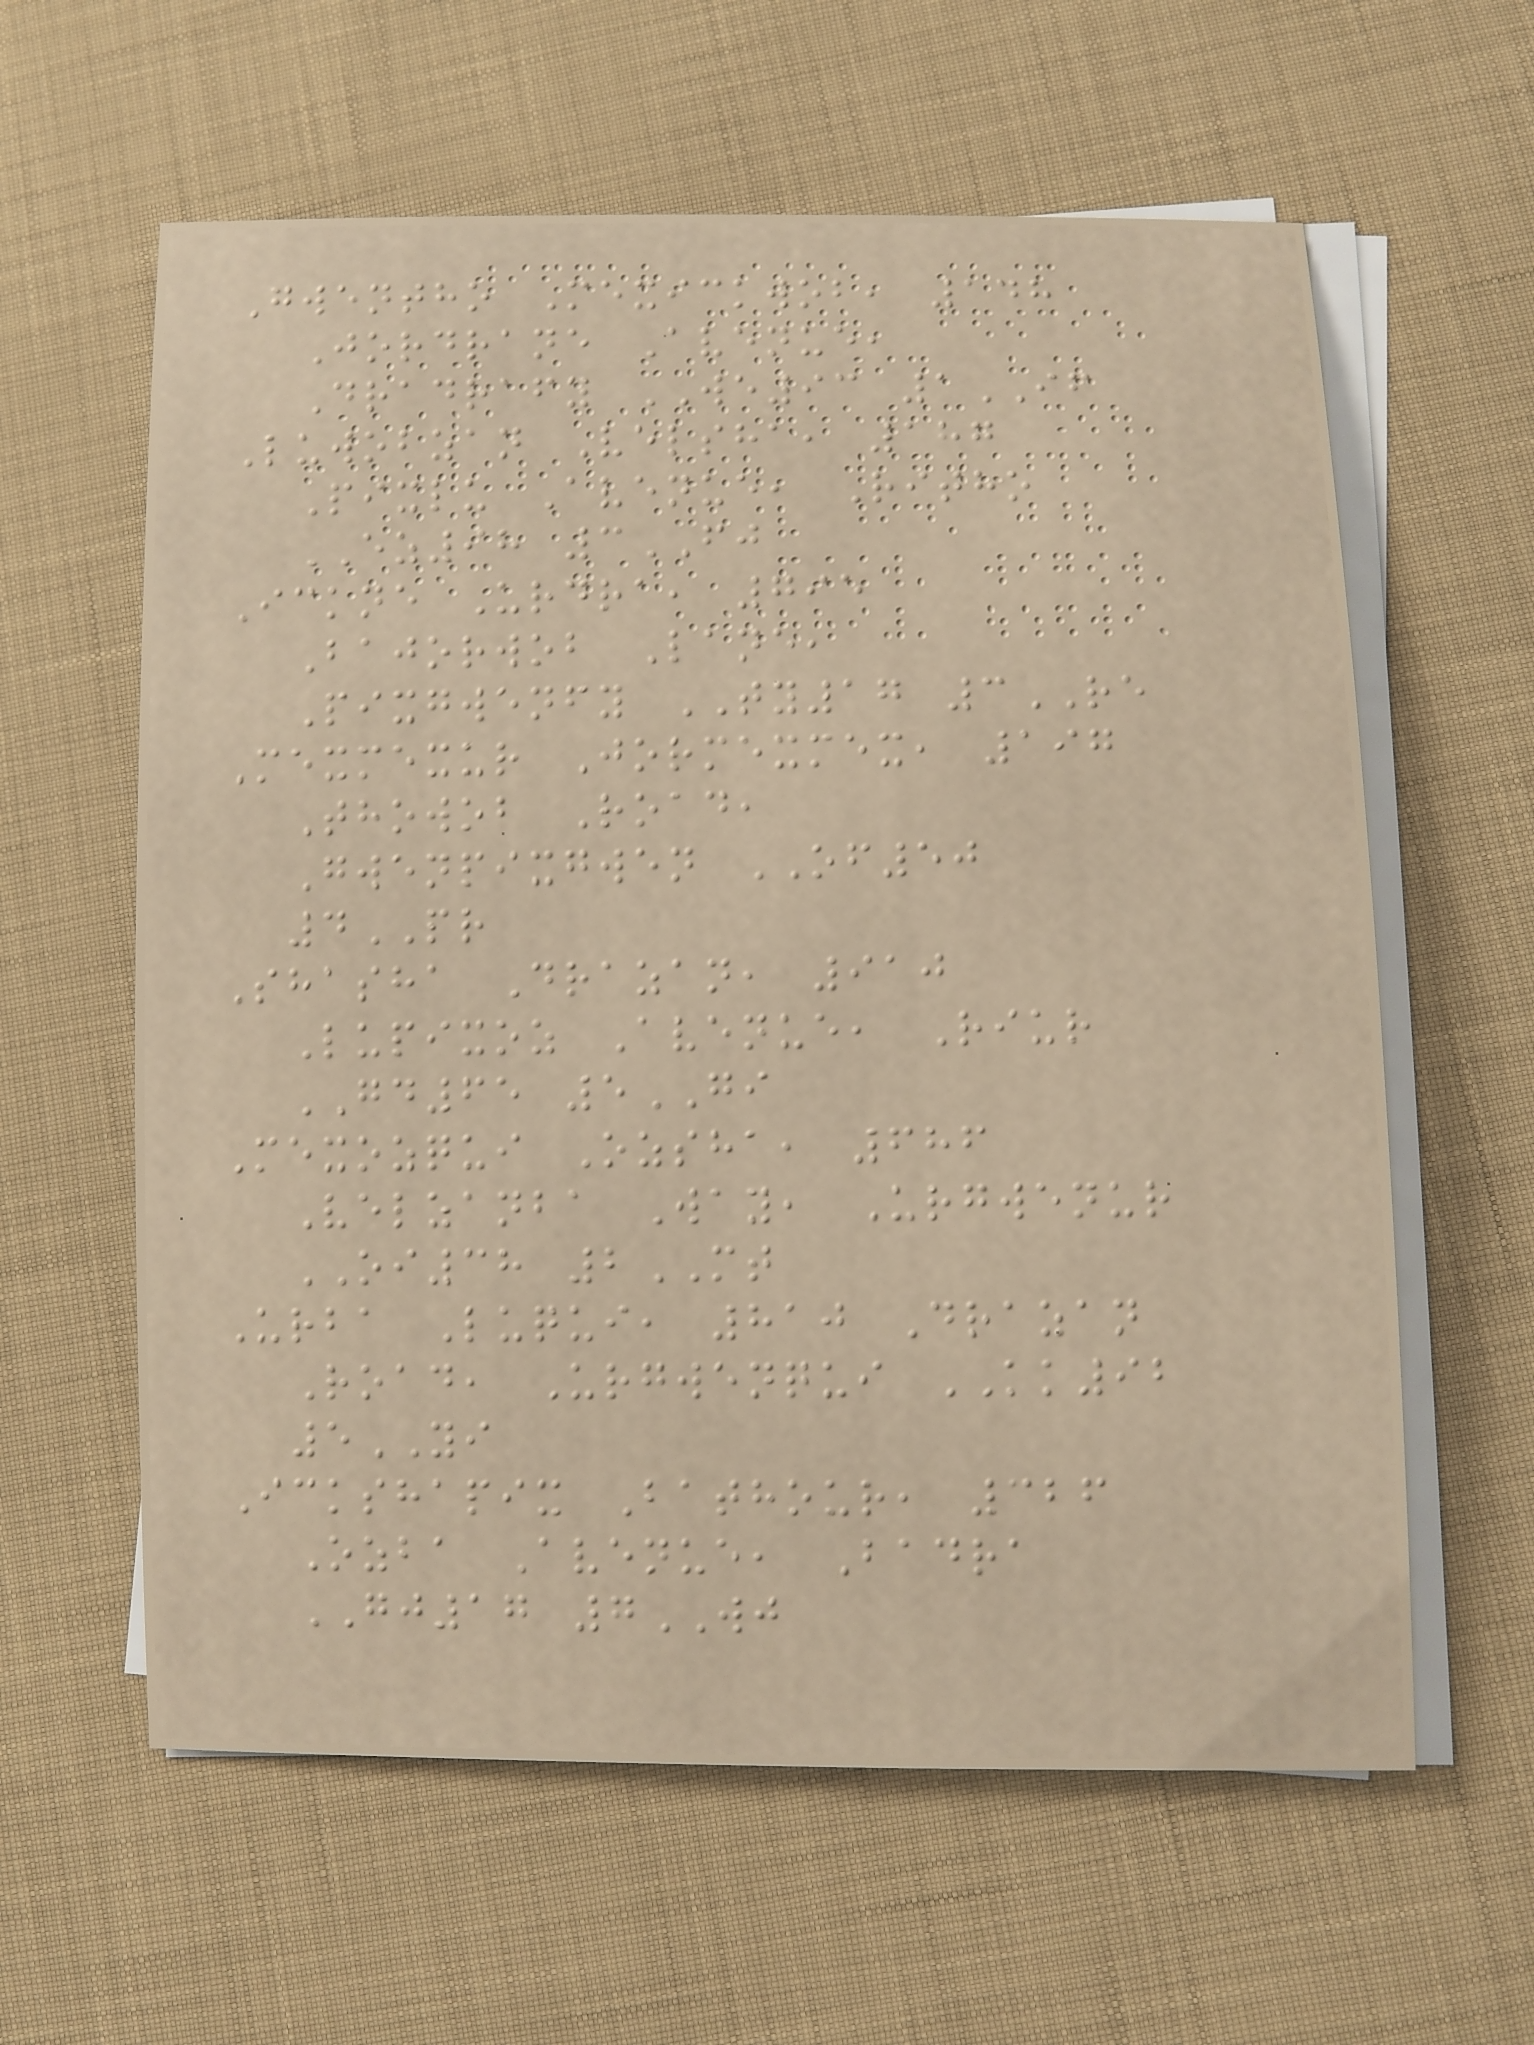Gwentho Mexickwob, 148
Jordrane Avenue,
Dradrafy WE93 1IF
Luwobzan Velsha, 187
Pixlu Avenue, Ritho
EZ98 3FJ
Ickne Urdra, 795
Bajorwob Lane,
Pixgwenfy TY17 3RE
Mexmexur Jormexmex, 197
Thowob Road,
Gwenpixgwen OF50
4PR
Shasha Drazan, 910
Lupixoz Avenue, Riur
GD65 5GI
Mexozqui Ozsha, 686
Velzanba Way, Urgwenur
OI38 2MT
Urba Luqui, 810 Drazan
Road, Urgwenqui KK92
5YI
Ickshapix Bathour, 326
Ozba Avenue, Badra
GJ17 7WJ
